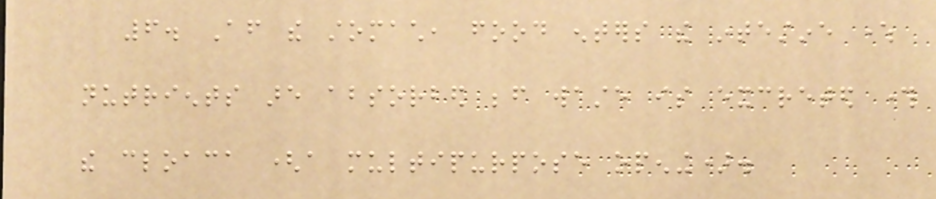6. After the stomach, food enters the intestine where
nutrients are absorbed before waste is excreted through
the cloaca (a multipurpose opening).
